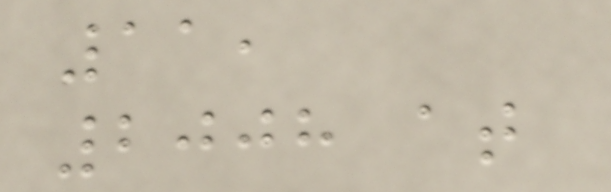11,
2008 at
